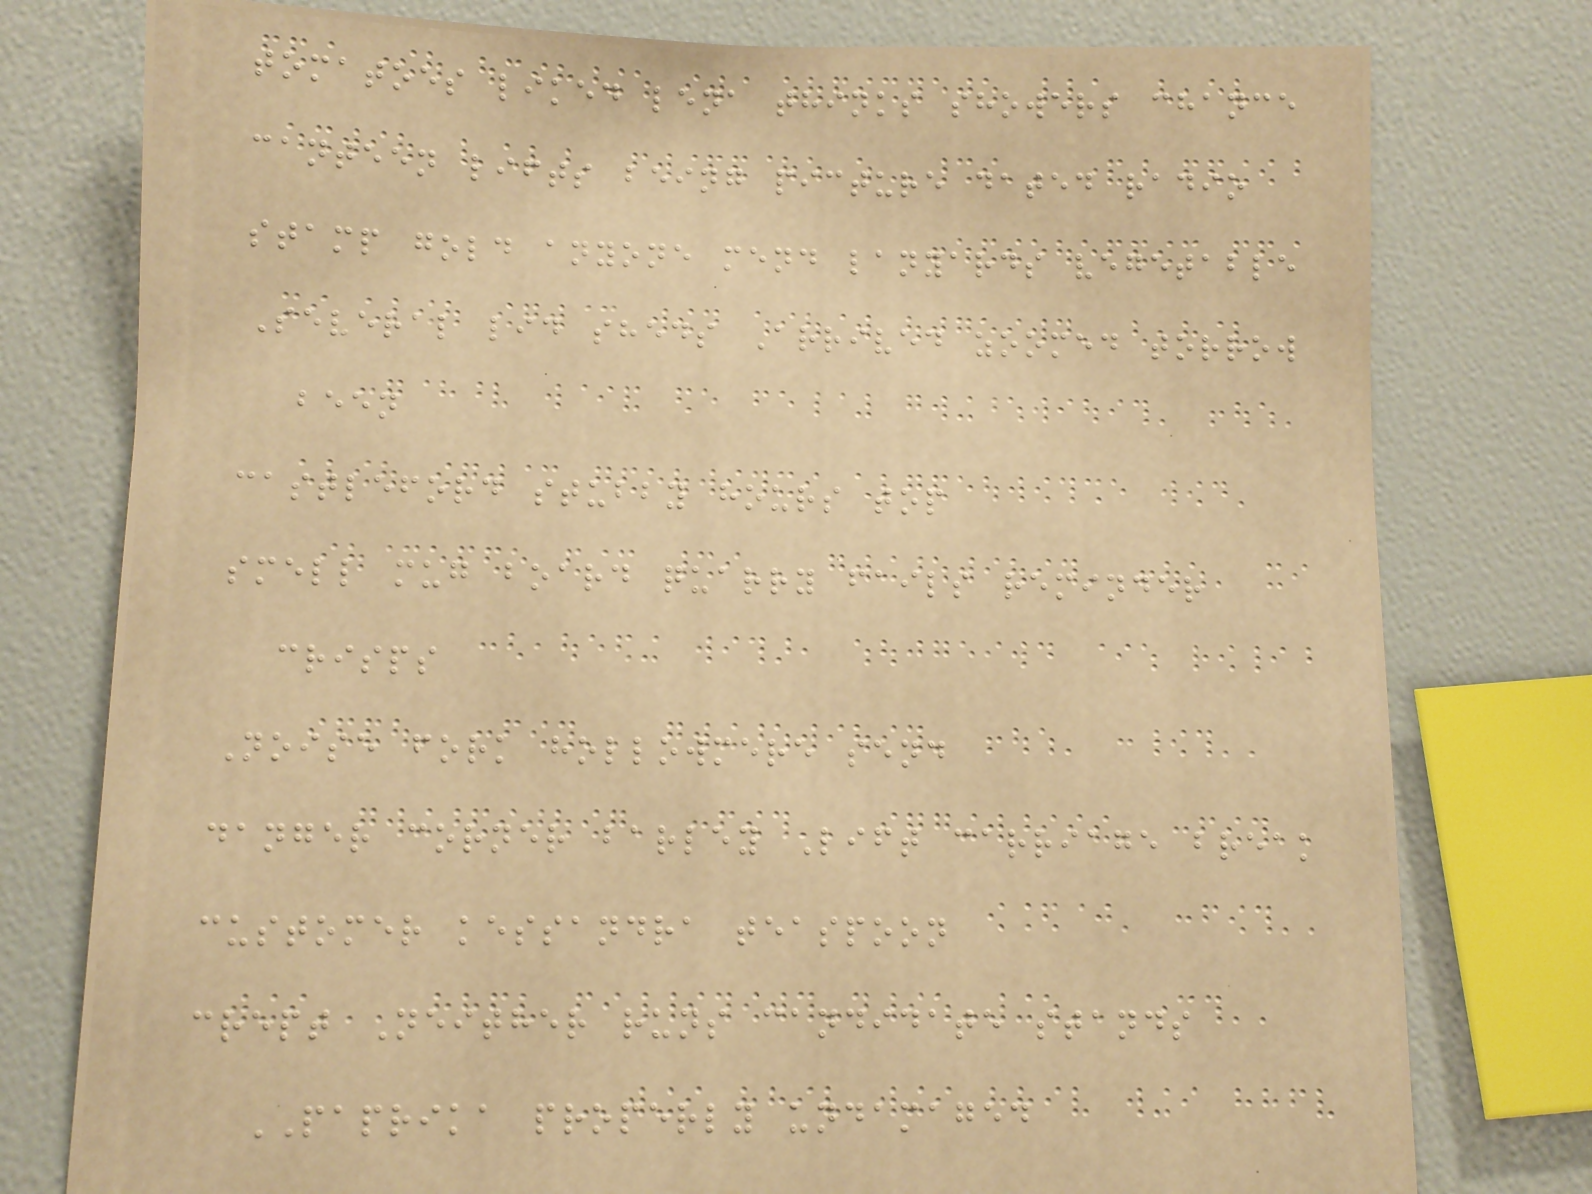tomatoes liked lena thinks showers chance
canteen lifts being picture dated radio
stamp gold anyone mend lanyards vegetable
Several lid sheds Arrived zoomed torrow
been
castleford stubby hours top
smell mug board quarry fails reminder
crisps
Noise fork hollowmere send
danger corner barley Lift carriage break
customer kessandra teaspoon
crept Neither runs candidate stands
PAPRIKA properly undamaged
